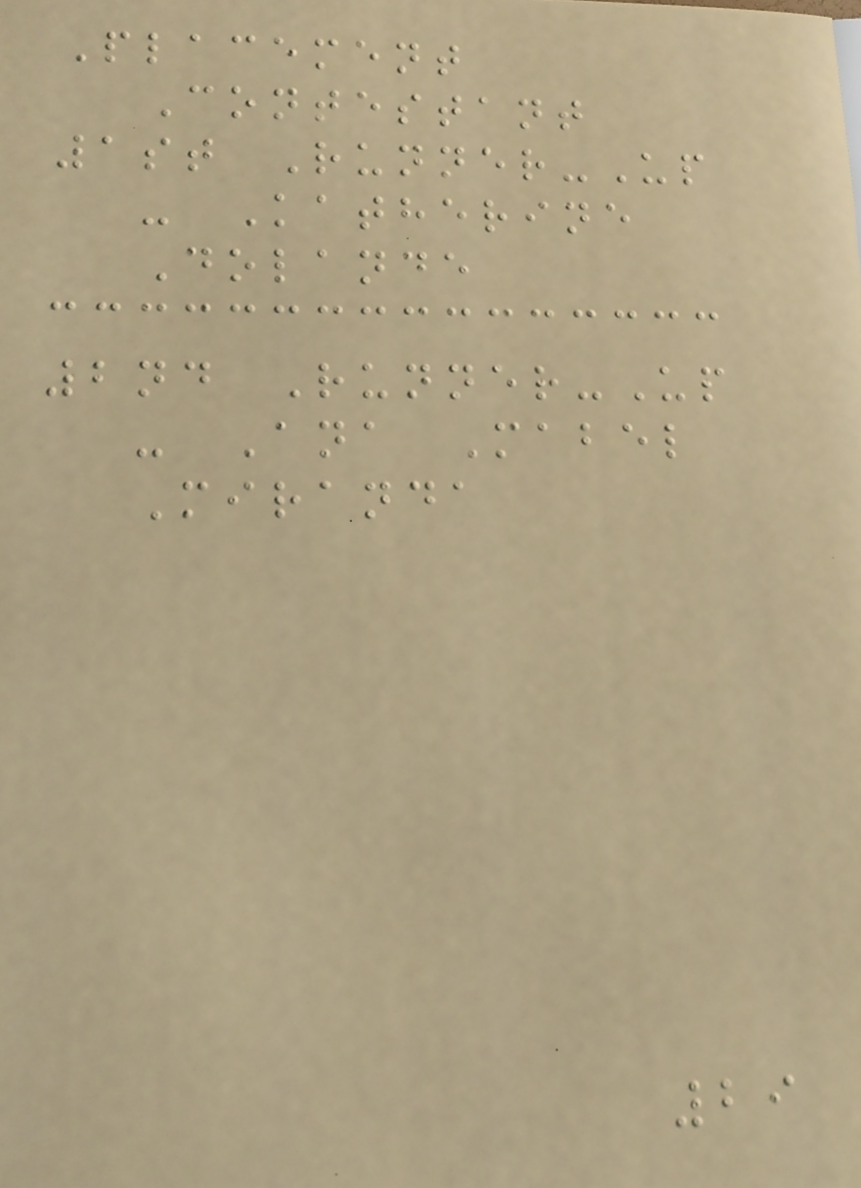Placement
Contestant
1st Runner-Up
- Katherine
Dolande
2nd Runner-Up
- Ana Mabel
Miranda
29
